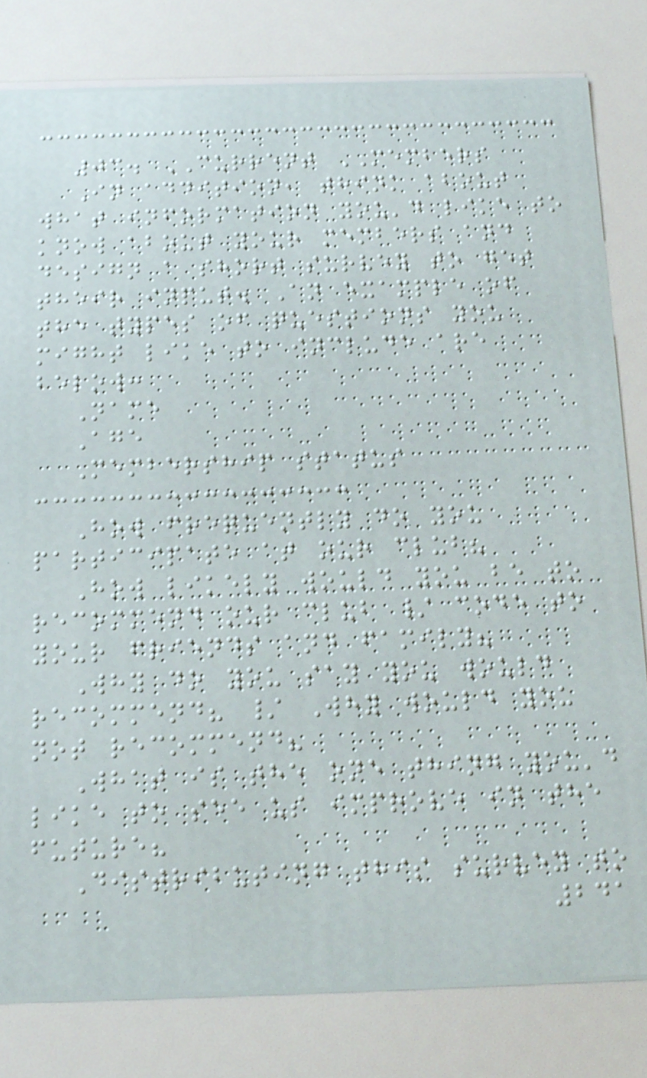03. CURRENT MEMBERS
In addition, think about
what information you'd like to
know about your members and
design a short survey to get
their input. An example of
the types of questions you
might like to include are
below:
Name
Age
Membership status
How frequently do you
participate at our club?
How likely would you be to
recommend our club / code to
your friends and family?
Why do you say you would
recommend? / Why would you
not recommend?
What is the one thing you'd
like to see us improve in the
future?
Distributing this survey to
241
